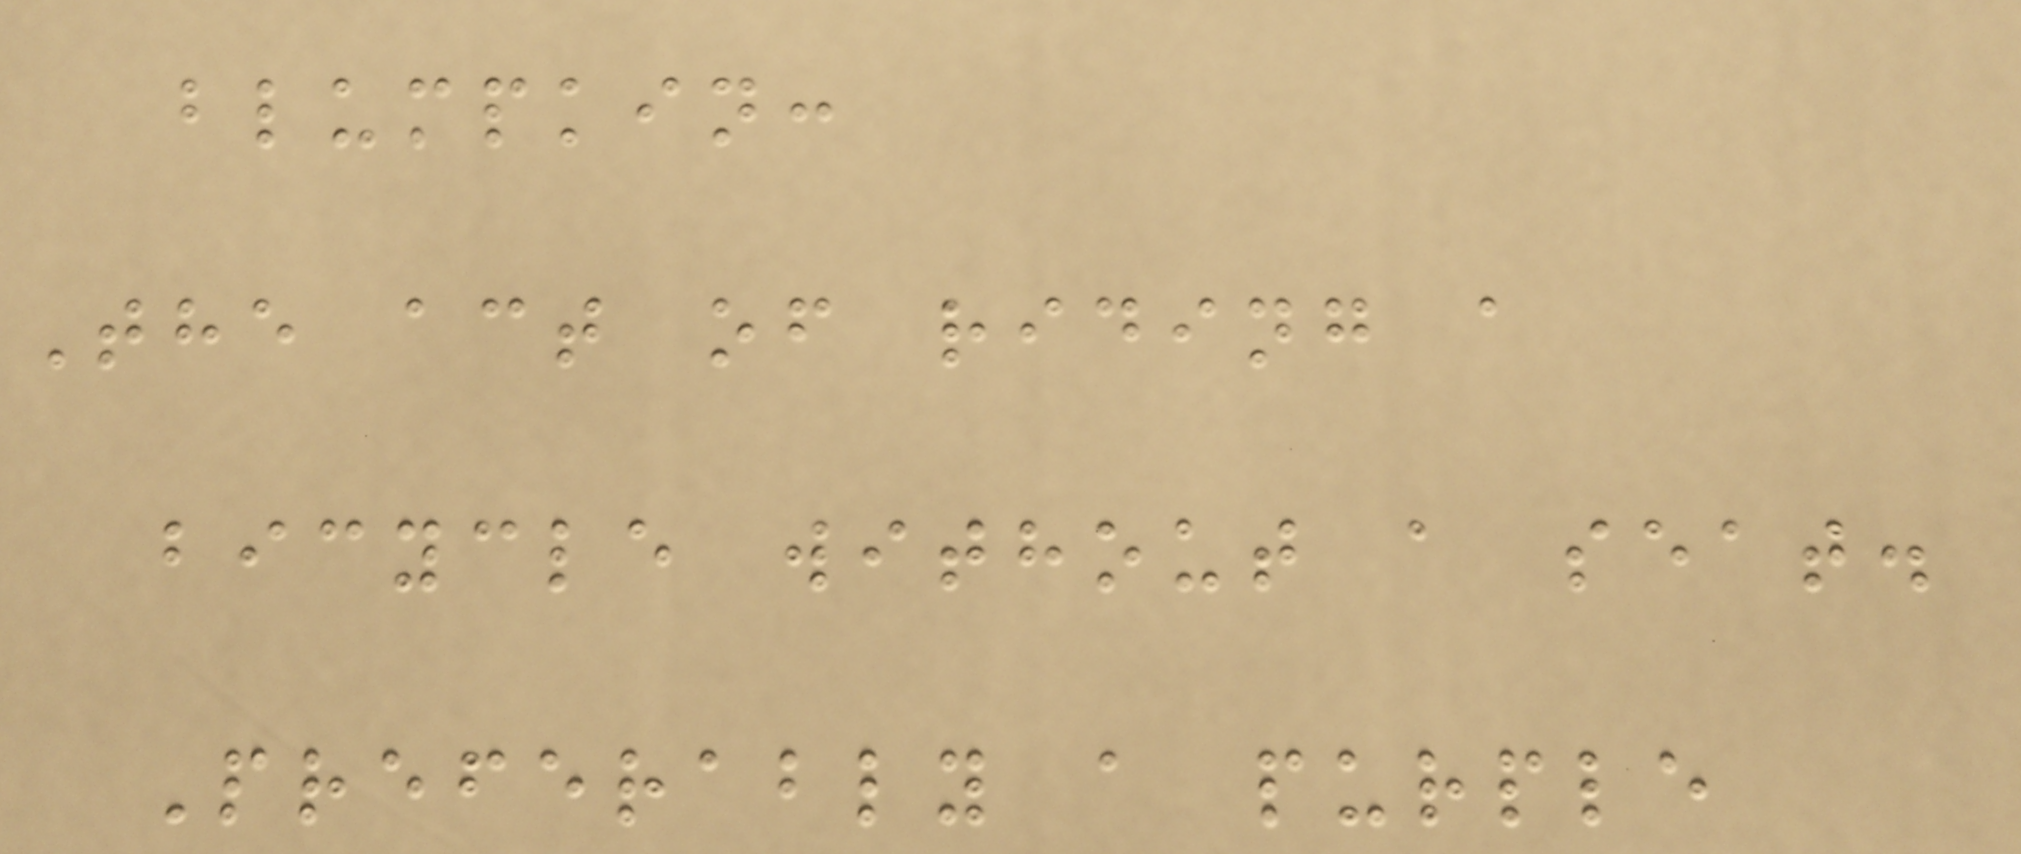blumpkin:
The act of riding a
bicycle without a seat.
Preferably a purple
